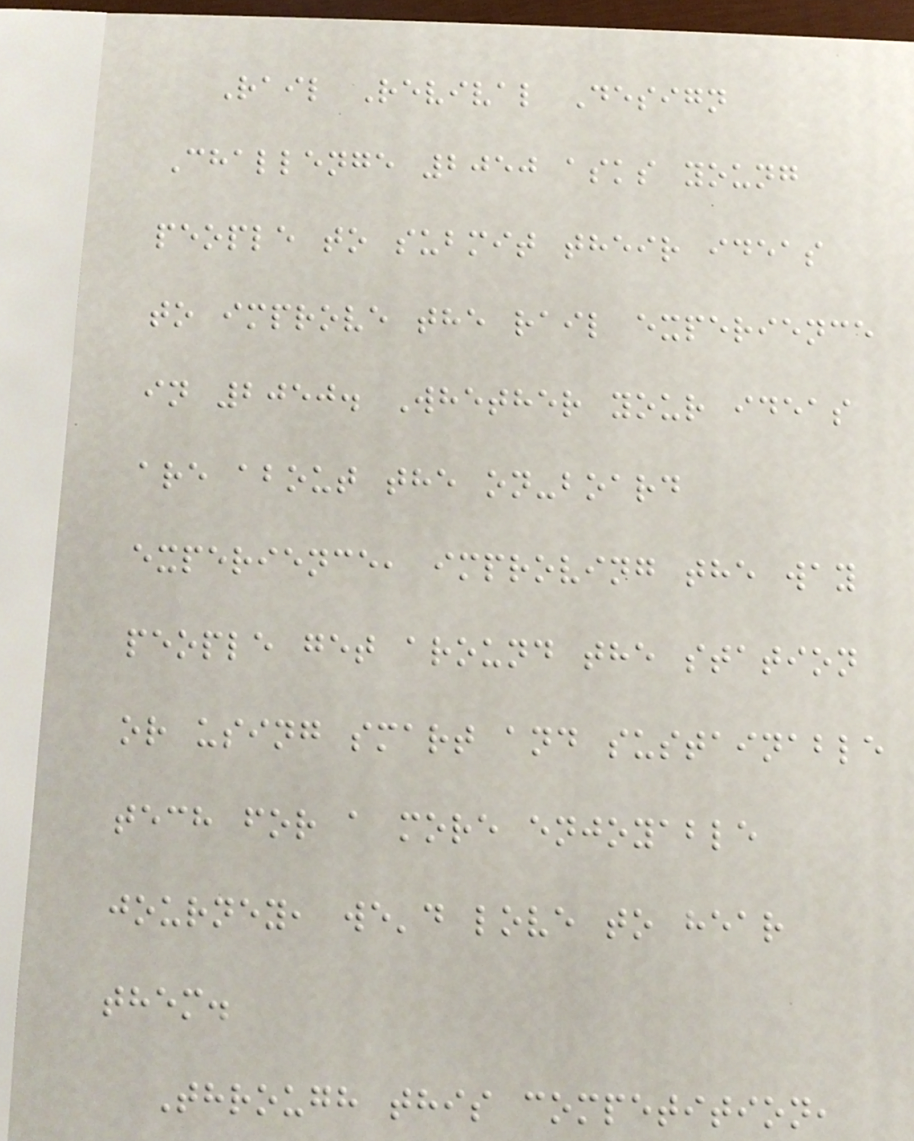Rail Revival Design
Challenge 2050 asks young
people to submit their ideas
to improve the rail experience
in 2050. Whether your ideas
are about the on-board
experience, improving the way
people get around the station
or using smart and sustainable
tech for a more enjoyable
journey, we'd love to hear
them.
Through this competition,
